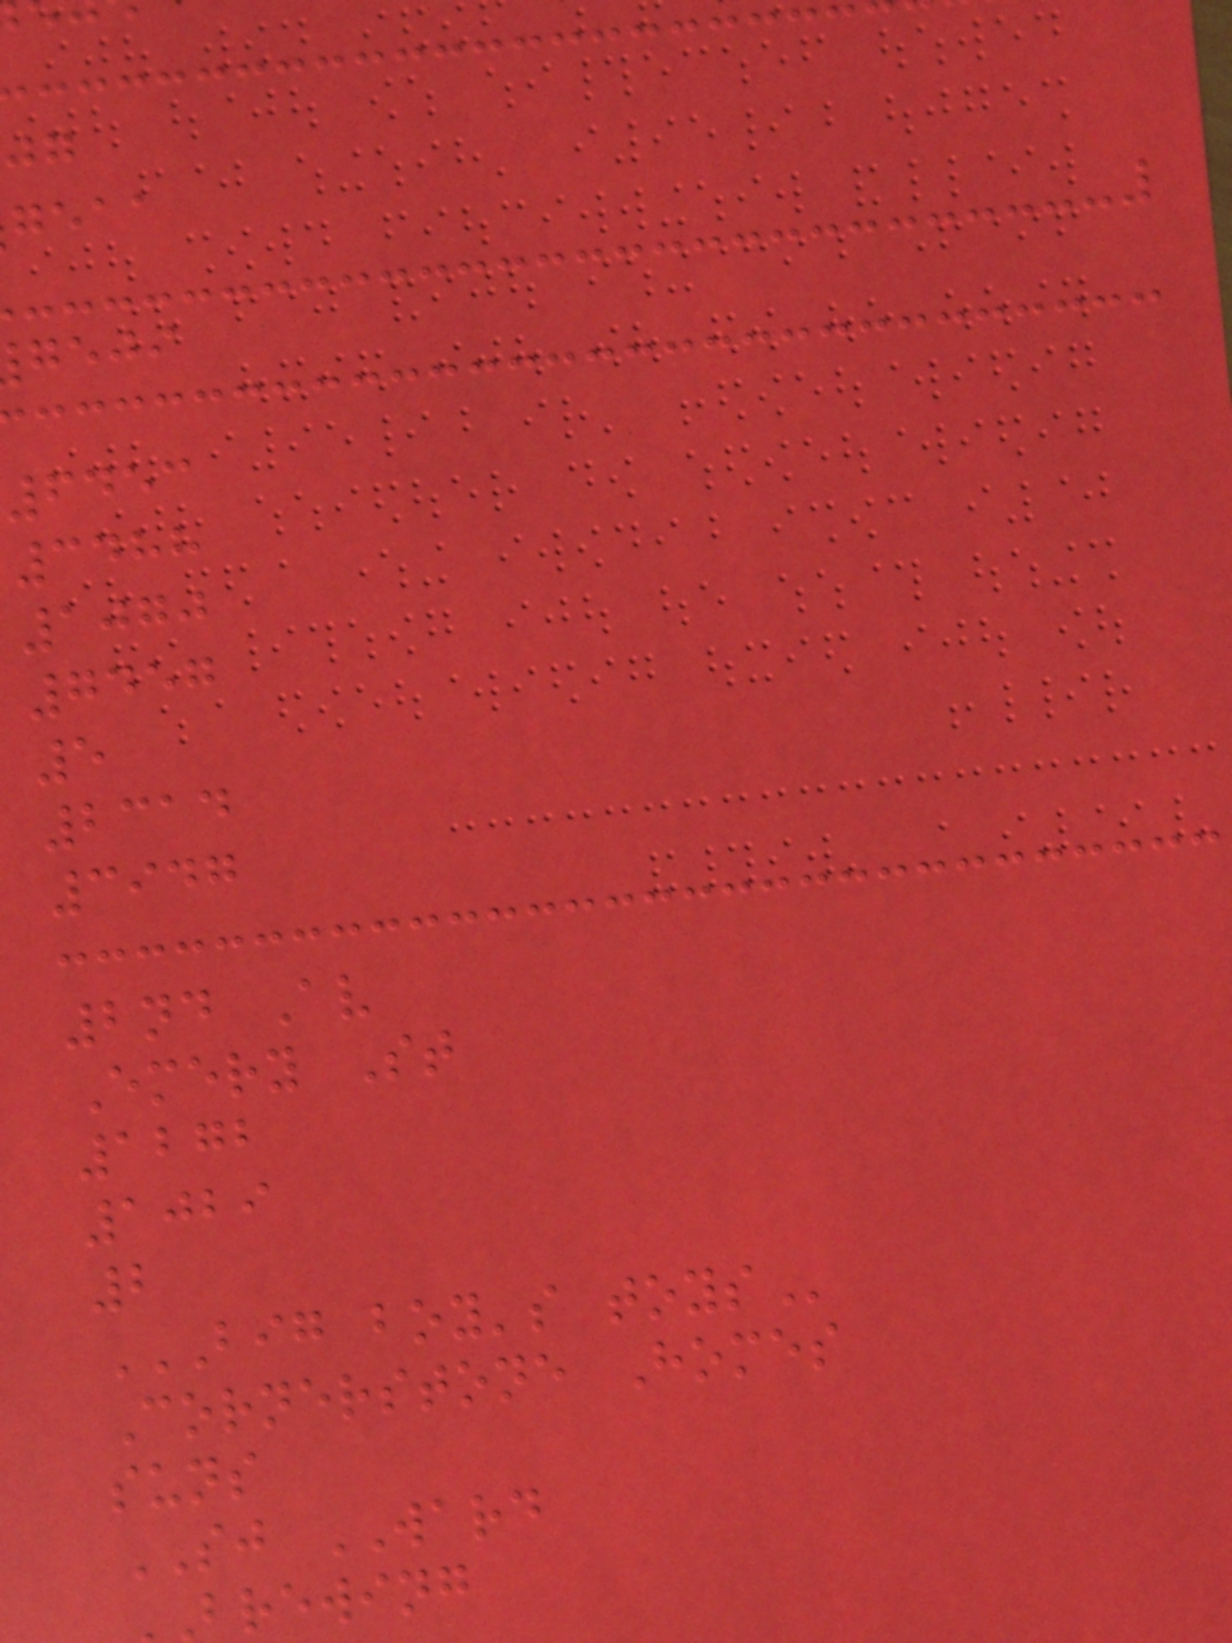geaa
geji
6453
3488
1070
7457
5
2314
3947
2nd Av
Emery St
1272
1029
2
BIG BOY'S TOYS
Cornerstone Homes
suns
SJ WARD
brewing
